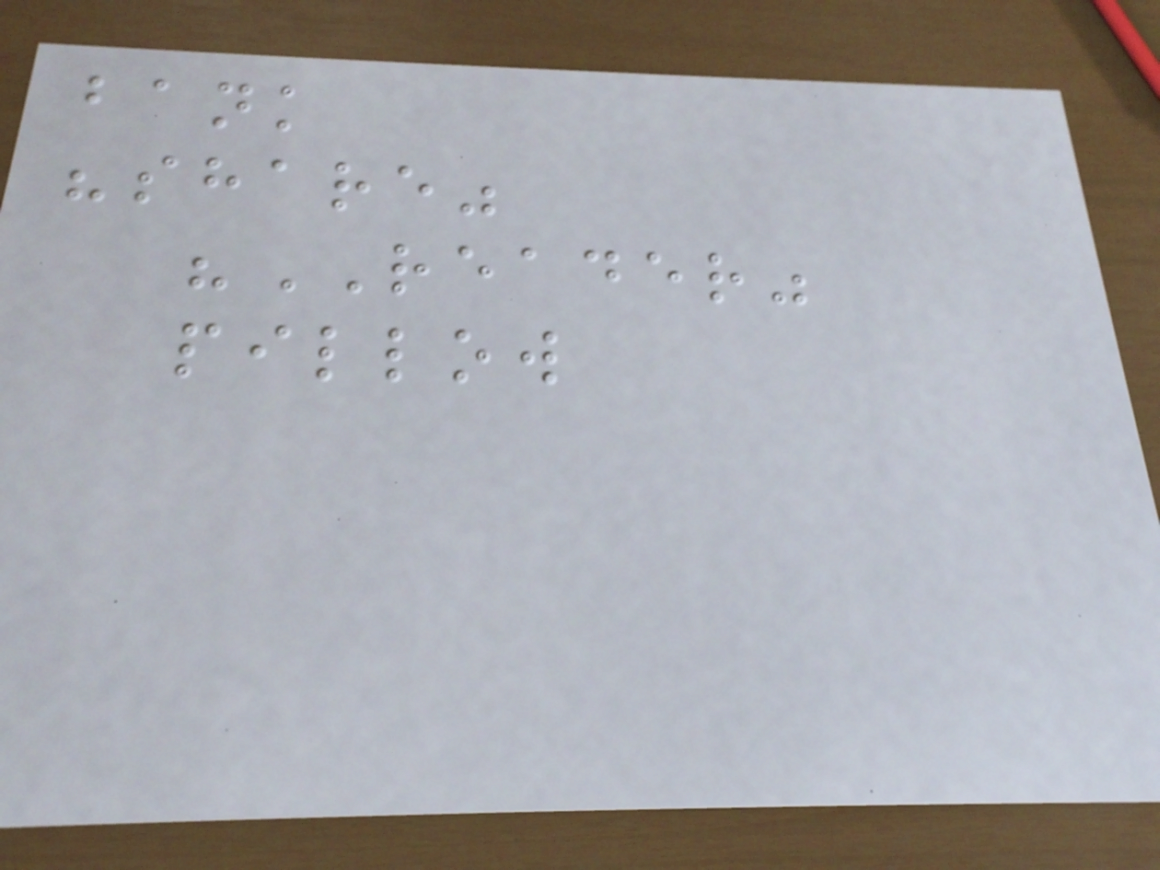bank
"share"
"READER"
pillow
